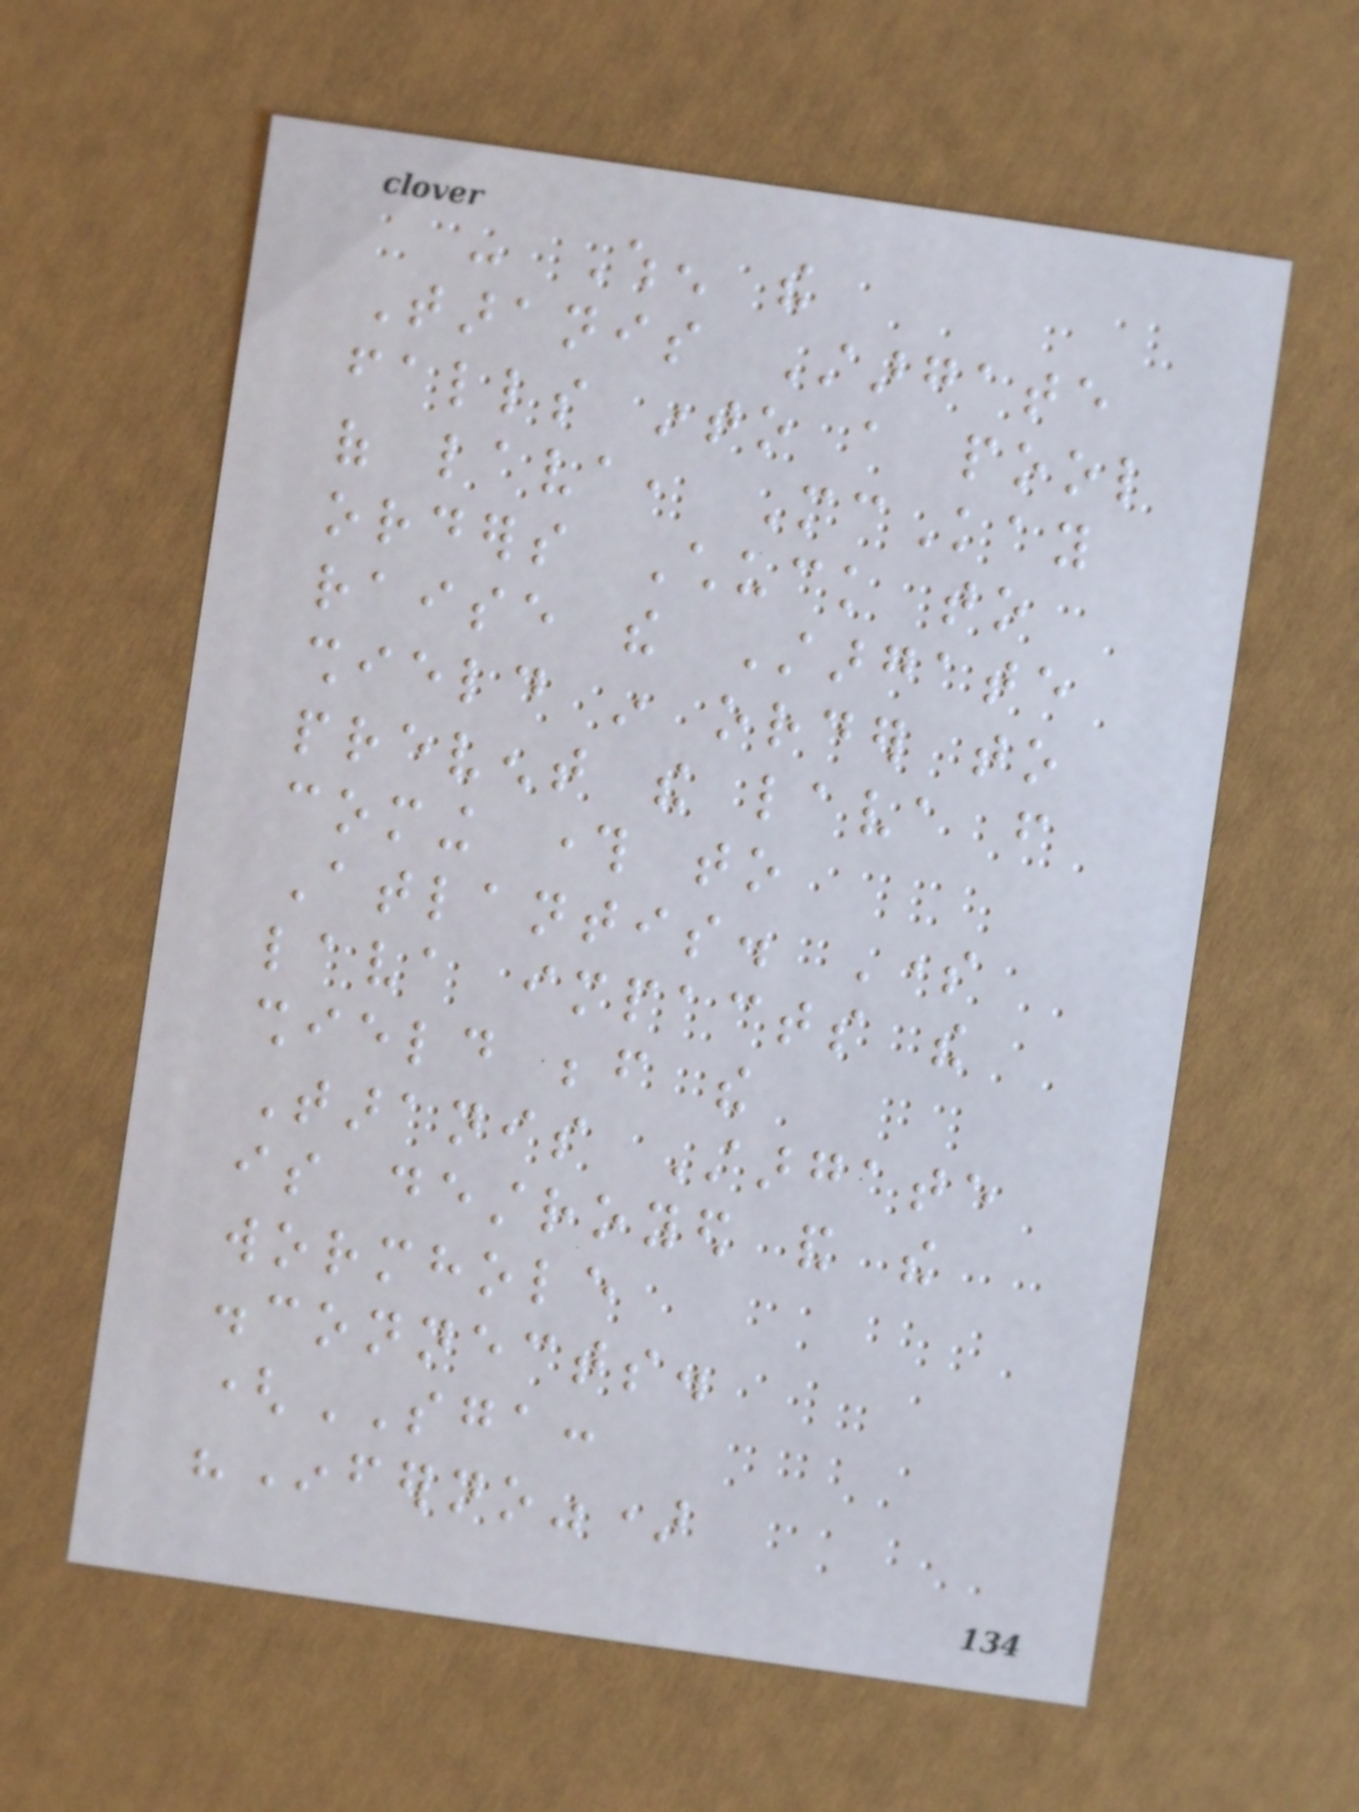- When the
Taranis Stargate
falls into a pool
of lava, McKay
orders Chuck to
raise the Stargate
shield in order to
prevent the lava from
coming through to
Atlantis. Some
lava impacts the
shield before the
Taranis Stargate
is destroyed and the
wormhole
disconnects.
(SGA:
"Inferno")
